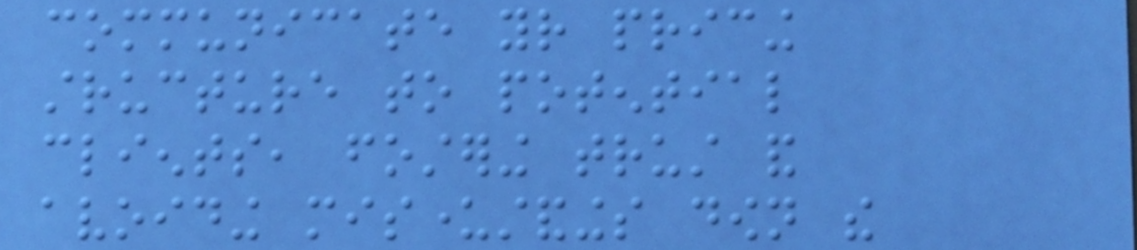communicate your pricing
structure to potential
clients, fostering trust and
avoiding misunderstandings down the
